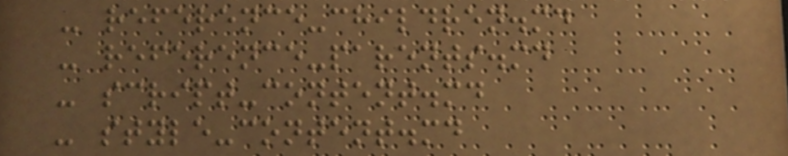- reference-children.md
- reference-parents.md
- script-content.md
- style-content.md
